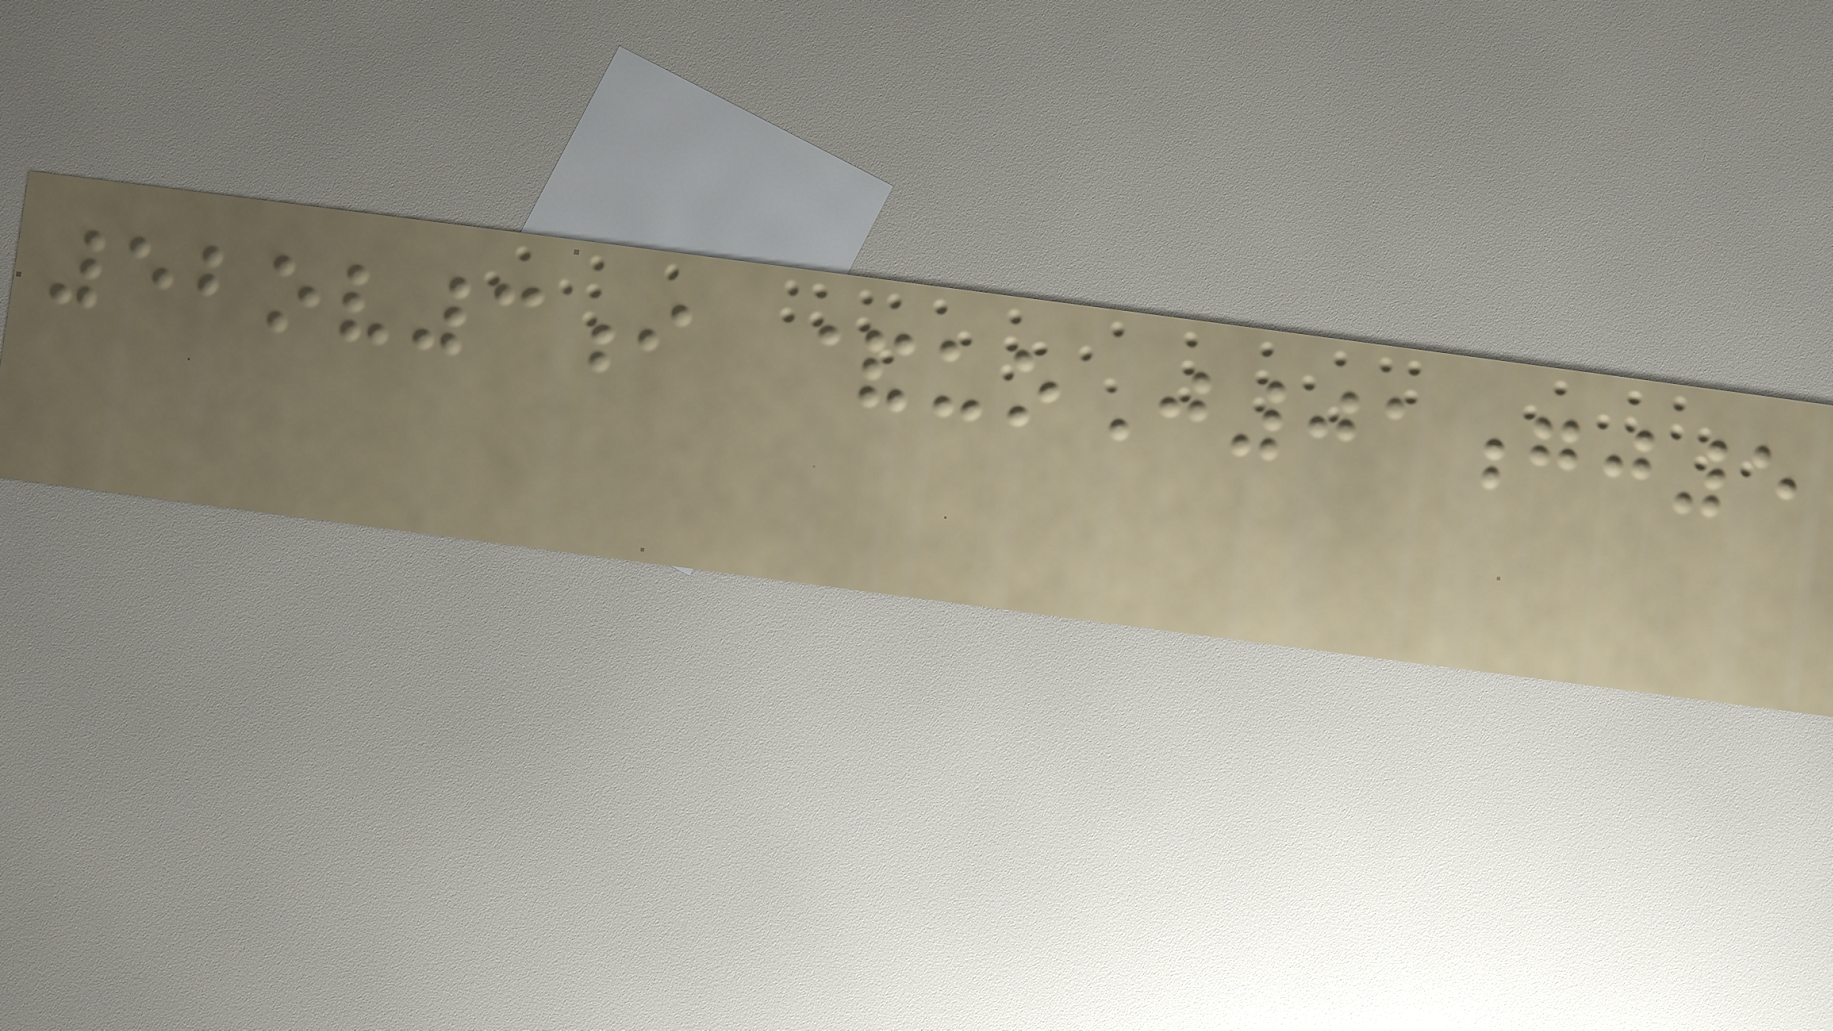52ov3i &uoJ01gj5
